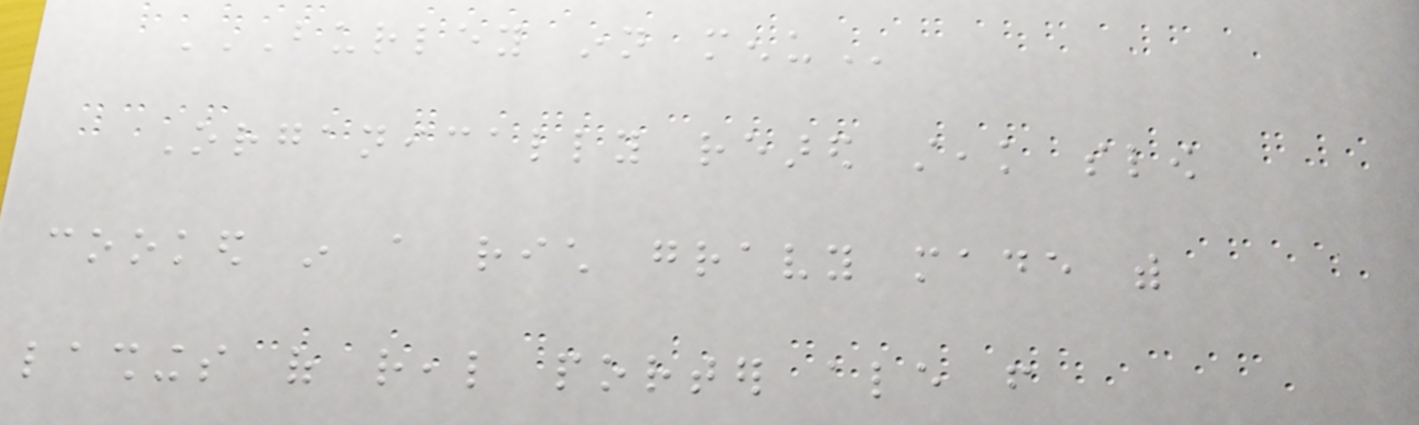BURLEY INN MENU
Organically reared steak slow
cooked in a rich gravy made with
lashings of real porter ale from
